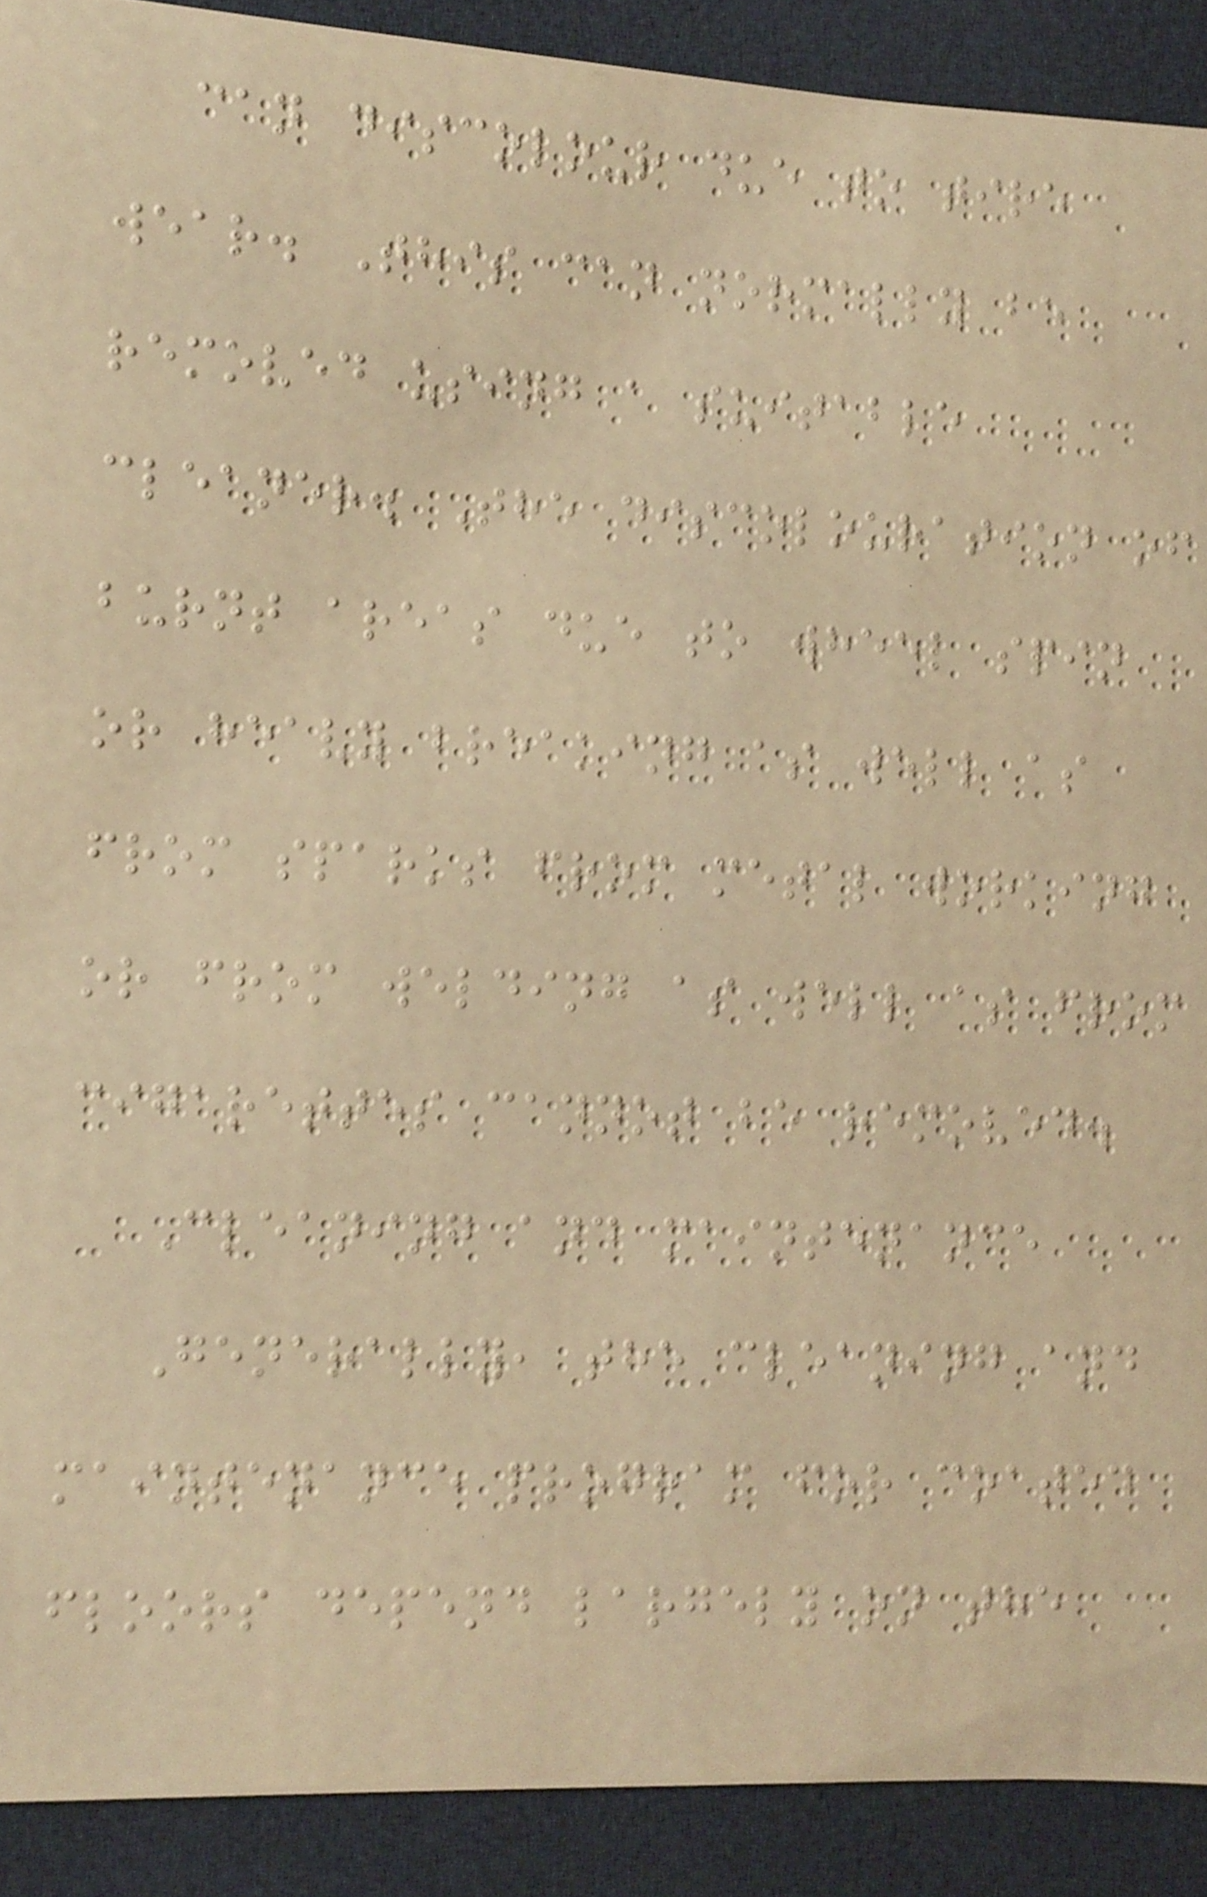can discolour due to tire
wear. This can normally be
removed using a suitable
cleaner. The discolouration of
burnt areas due to wheel spin
or heavy breaking as well as
from sparks from metal working
or from welding as well as from
cigarettes cannot be removed.
Cleaning and maintenance
Generally, the cleaning and
maintenance program for coated
floors depend largely on the
